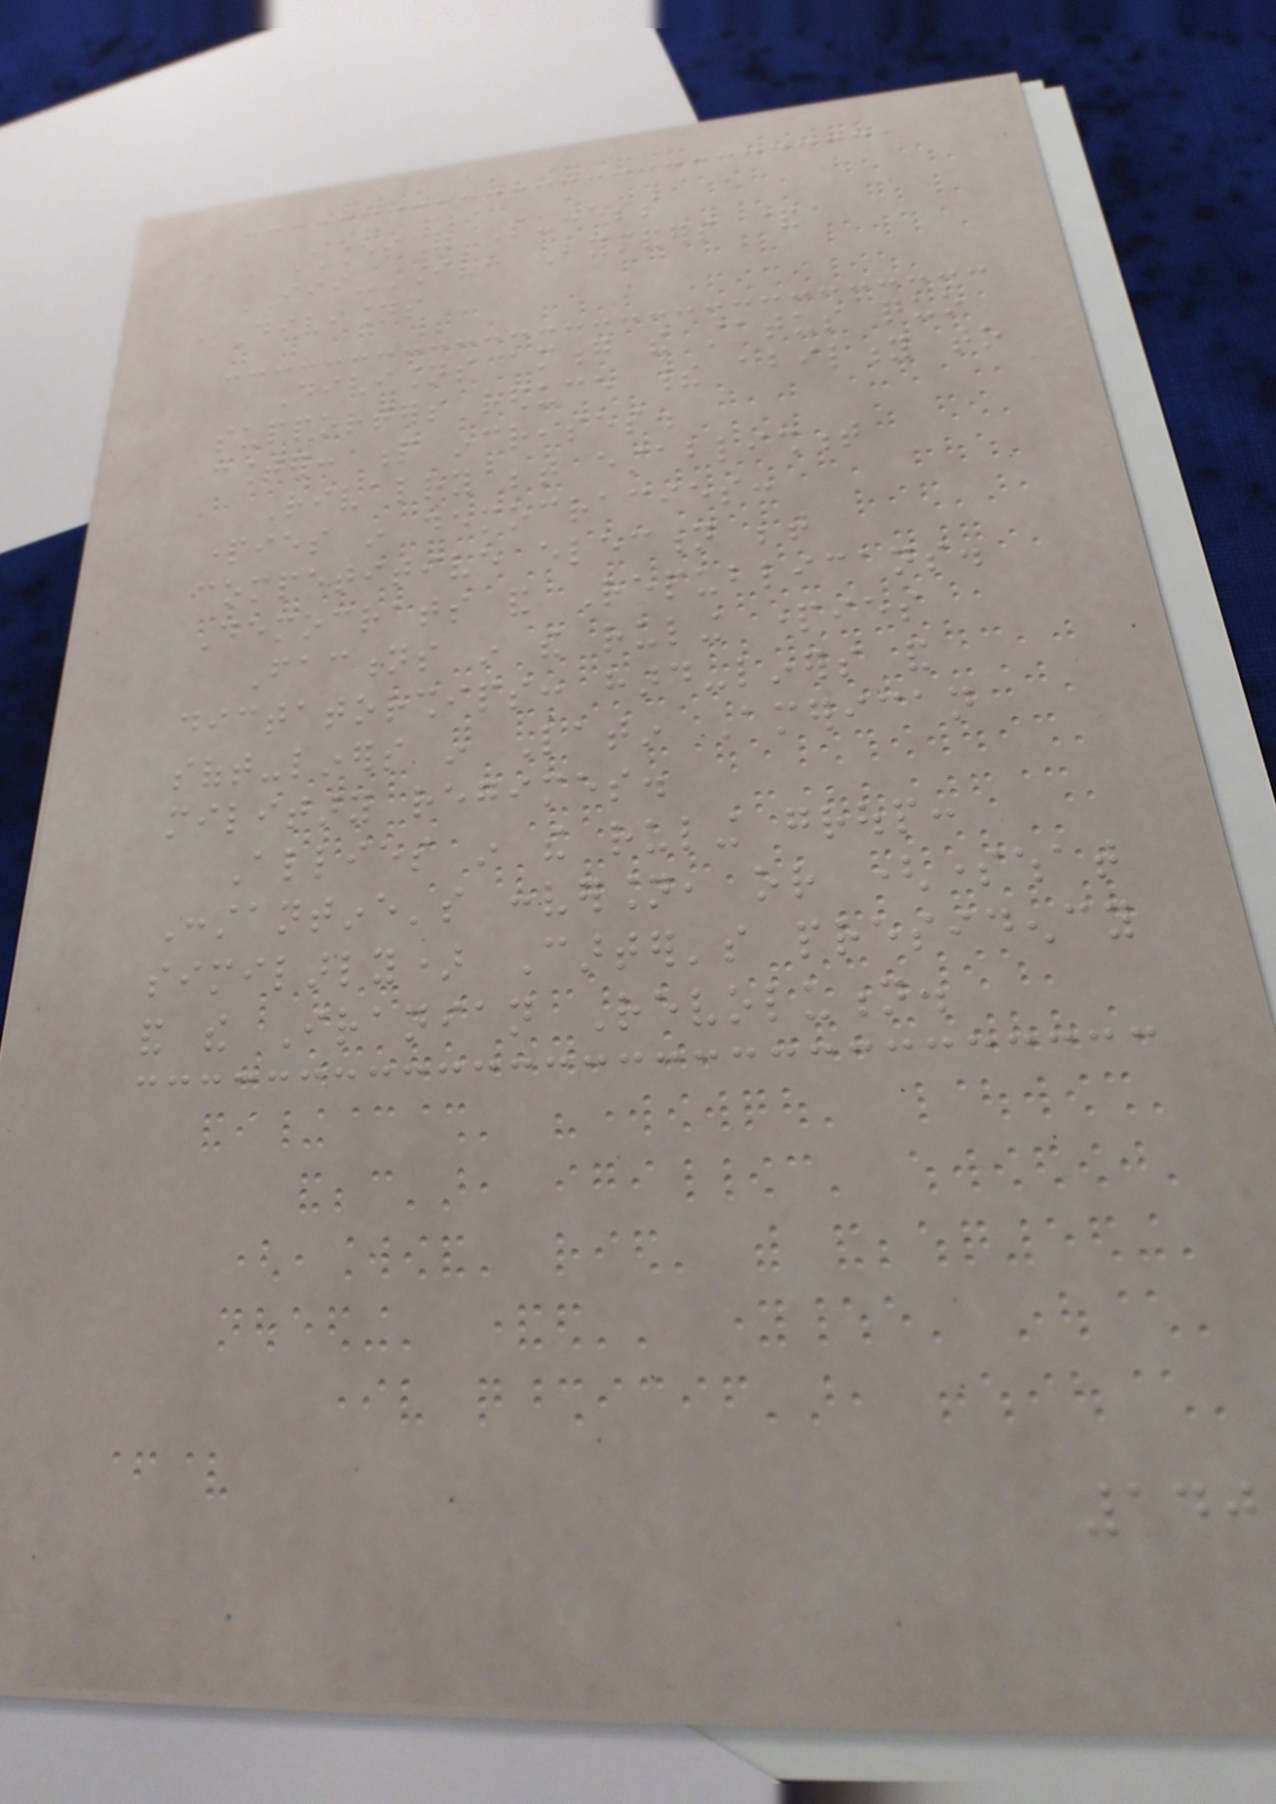Chances of Success
III-IV: Bystanders &
Divisions
Divisions among the status quo
supporters reduce their ability to
counter: p increases.
Rivalry between establishment
parties in democracies:
competitive election between
Democrats and Republicans.
Factions in the ruling parties
dictatorships: hard-liners and
soft-liners in Latin American
military regimes.
Allies in the ruling group:
Constantine's conversion, or (somewhat
similarly) Carter's presidency
and the Iranian Revolution.
140
